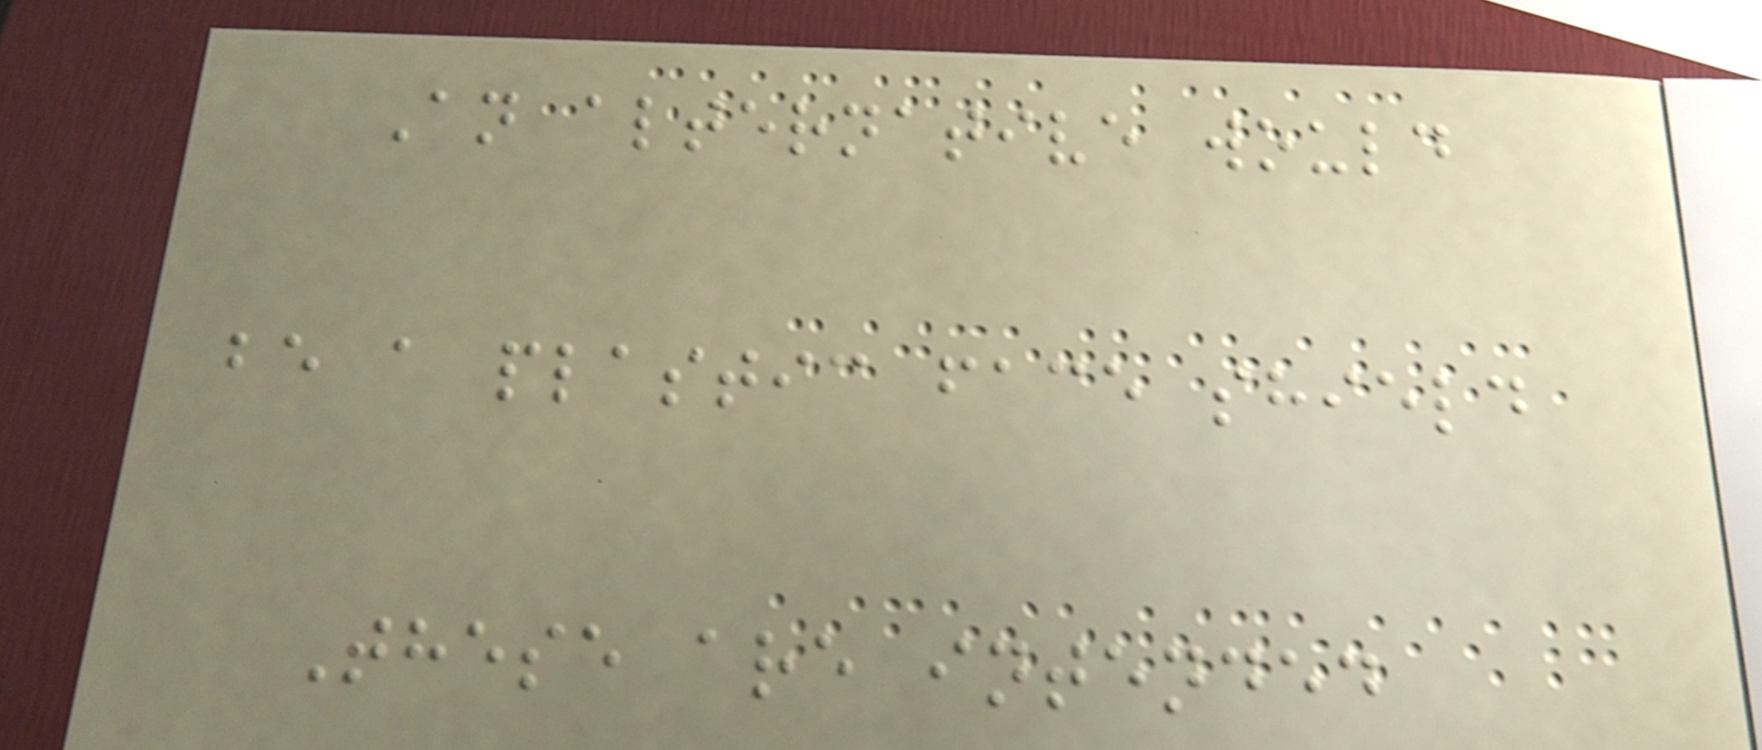An alternative would
be a plastic face shield
These are intended
